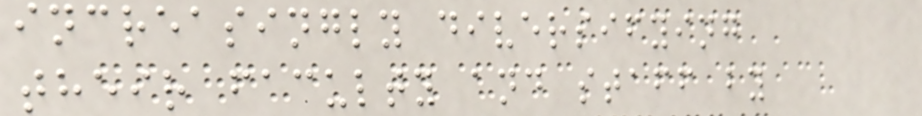increasingly diversifying
their faculty and staff by
